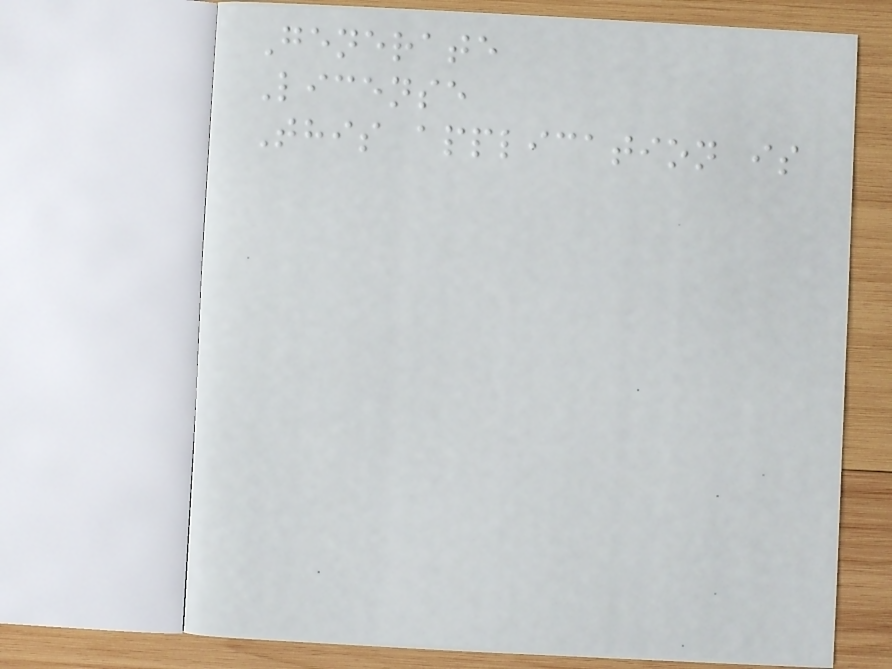Generate
License
This application is
